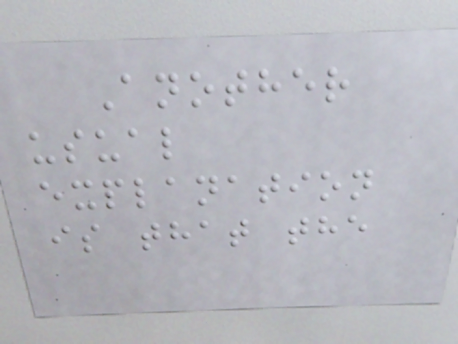Another
usual
explanation
is that the
